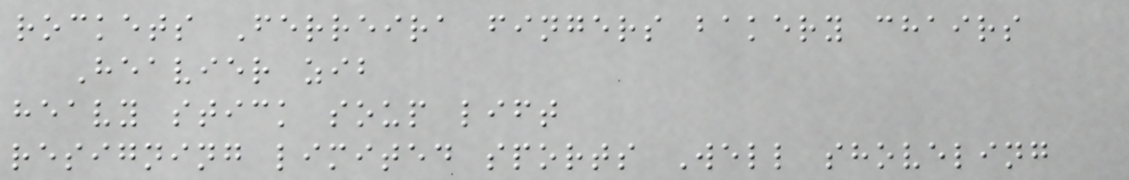rockets Ferreira fingers bakery chairs
Heavier zib
heavy stick soup lift
resigning limited sports Well shoveling
